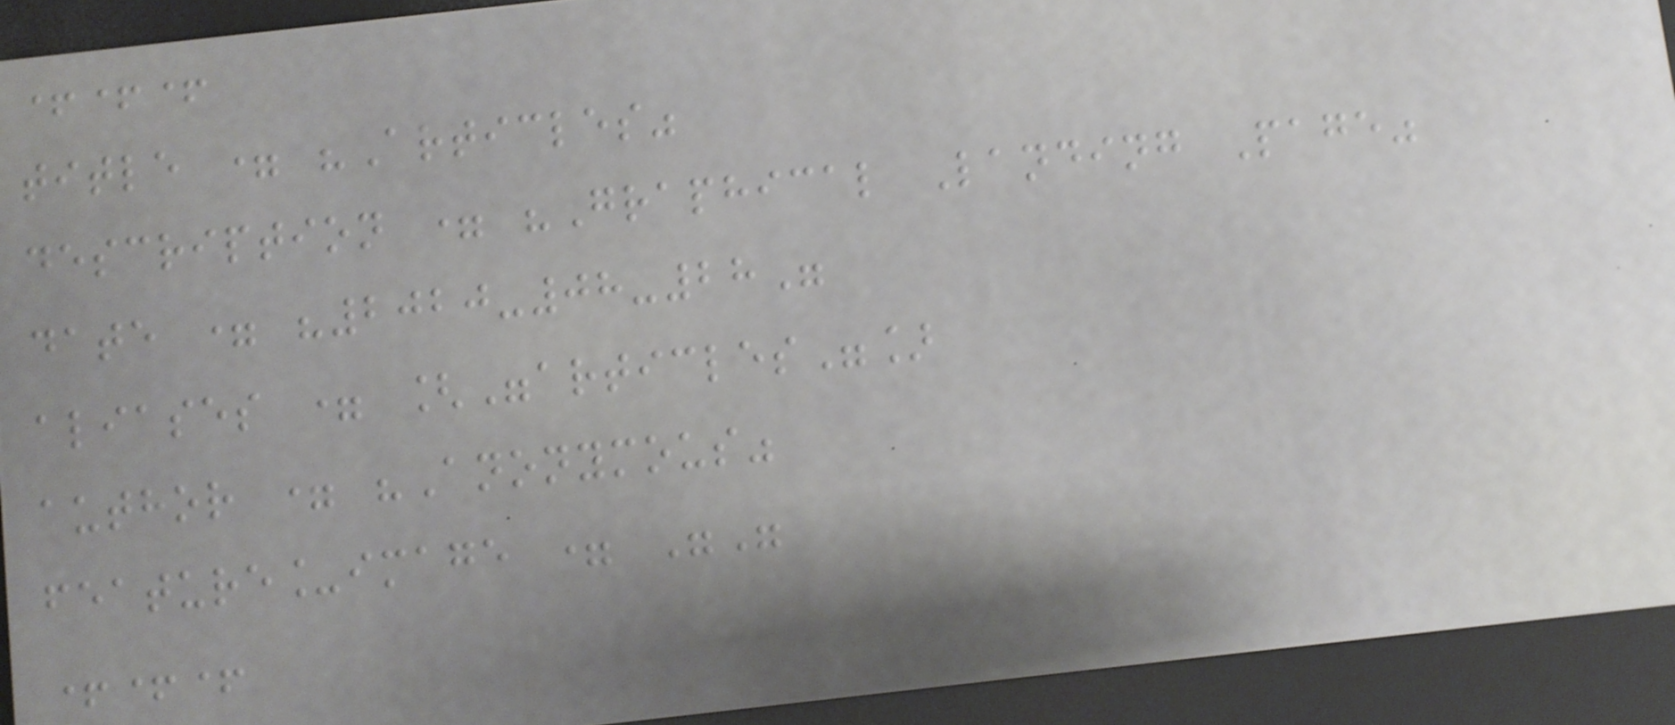+++
title = "Articles"
description = "Graphical Landing Page"
date = "2020-08-28"
aliases = ["articles"]
author = "Anonymous"
feature_image = ""
+++
